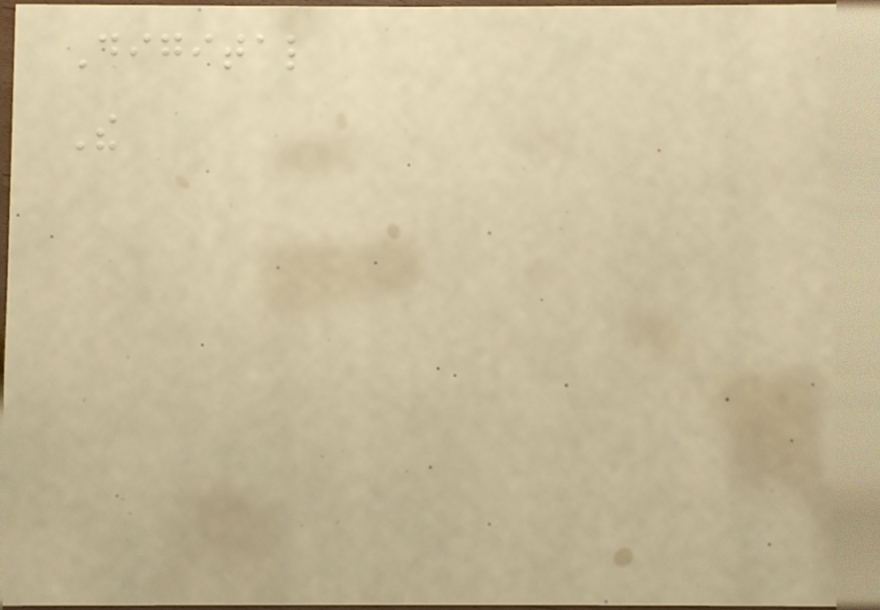Digital
The
